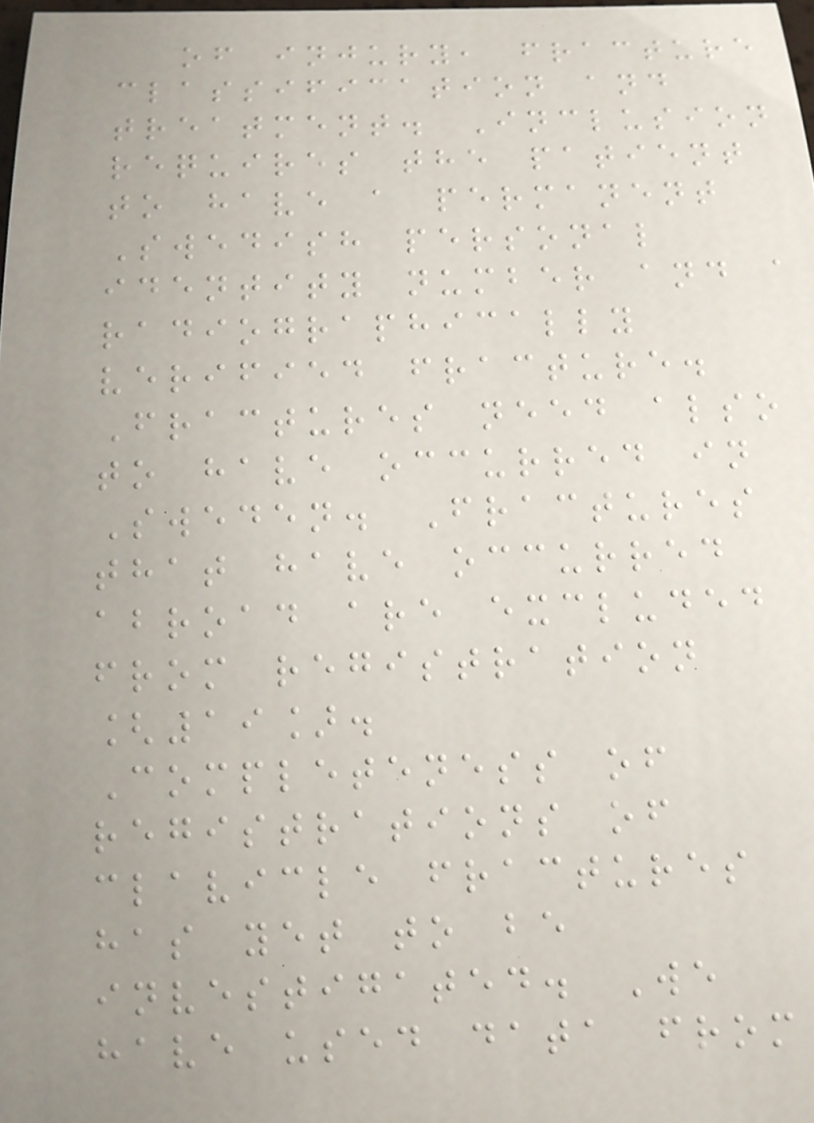of injury, fracture
classification and
treatment. Inclusion
requires the patient
to have a permanent
Swedish personal
identity number and a
radiographically
verified fracture.
Fractures need also
to have occurred in
Sweden. Fractures
that have occurred
abroad are excluded
from registration
[19].
Completeness of
registrations of
clavicle fractures
has yet to be
investigated. We
have used data from
